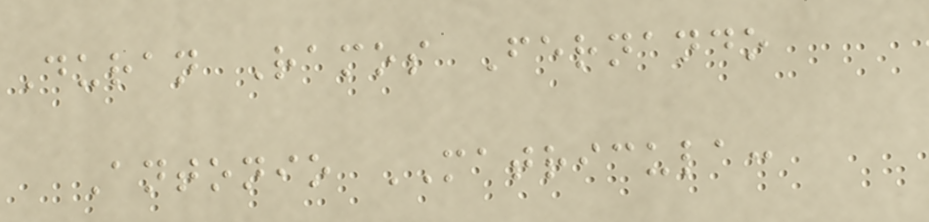Duran Ramos Fernando
Antonio MATRICULA:
